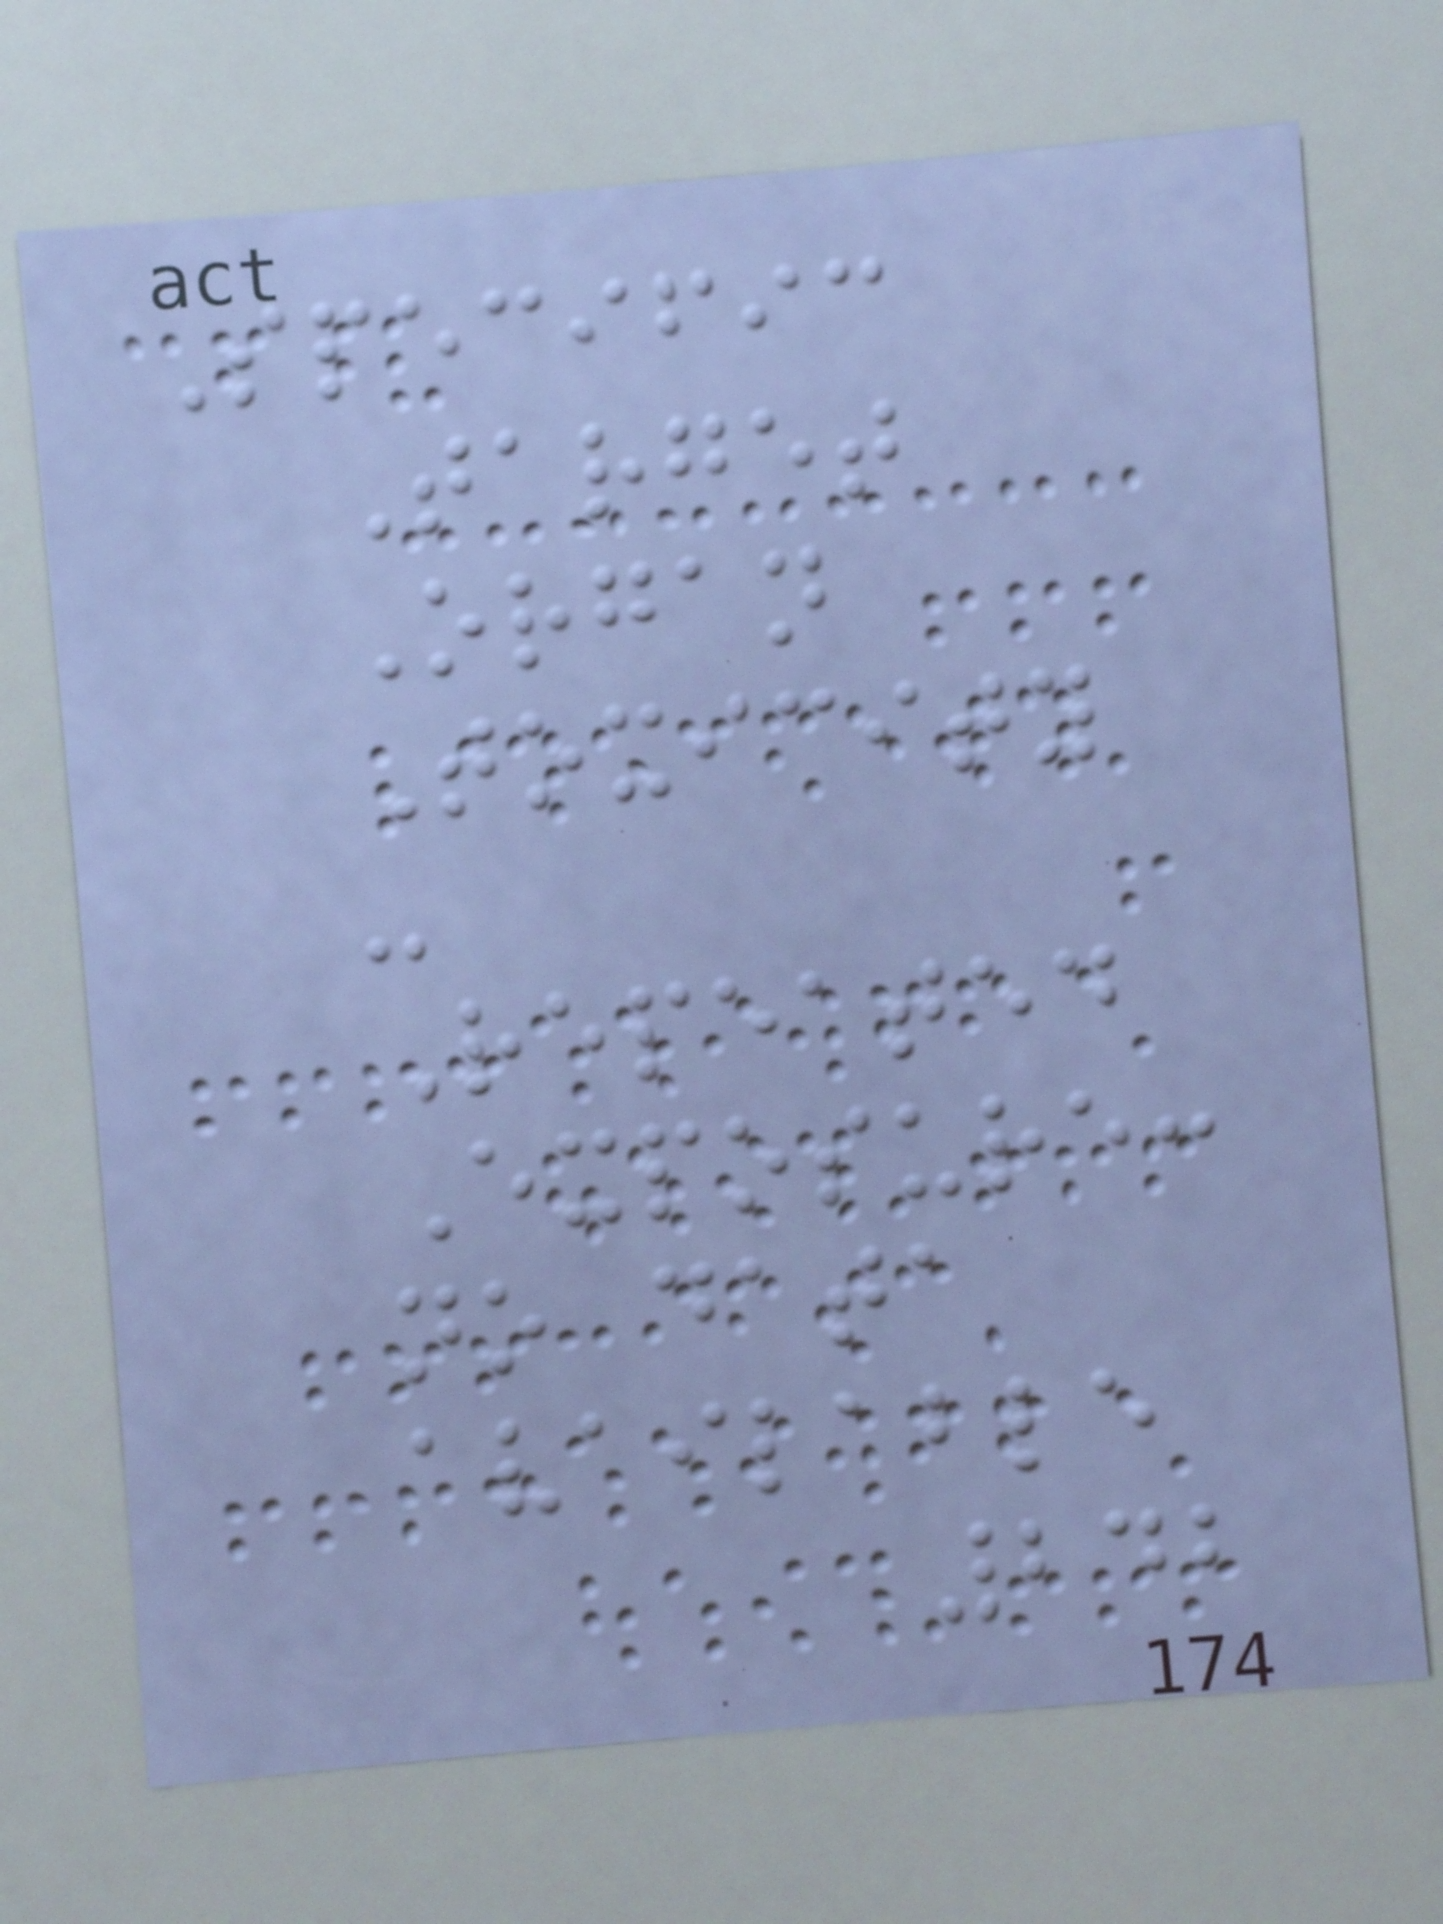Specific
Target
Organ
Toxicity
-
Repeated
Exposure:
no data
available
242
